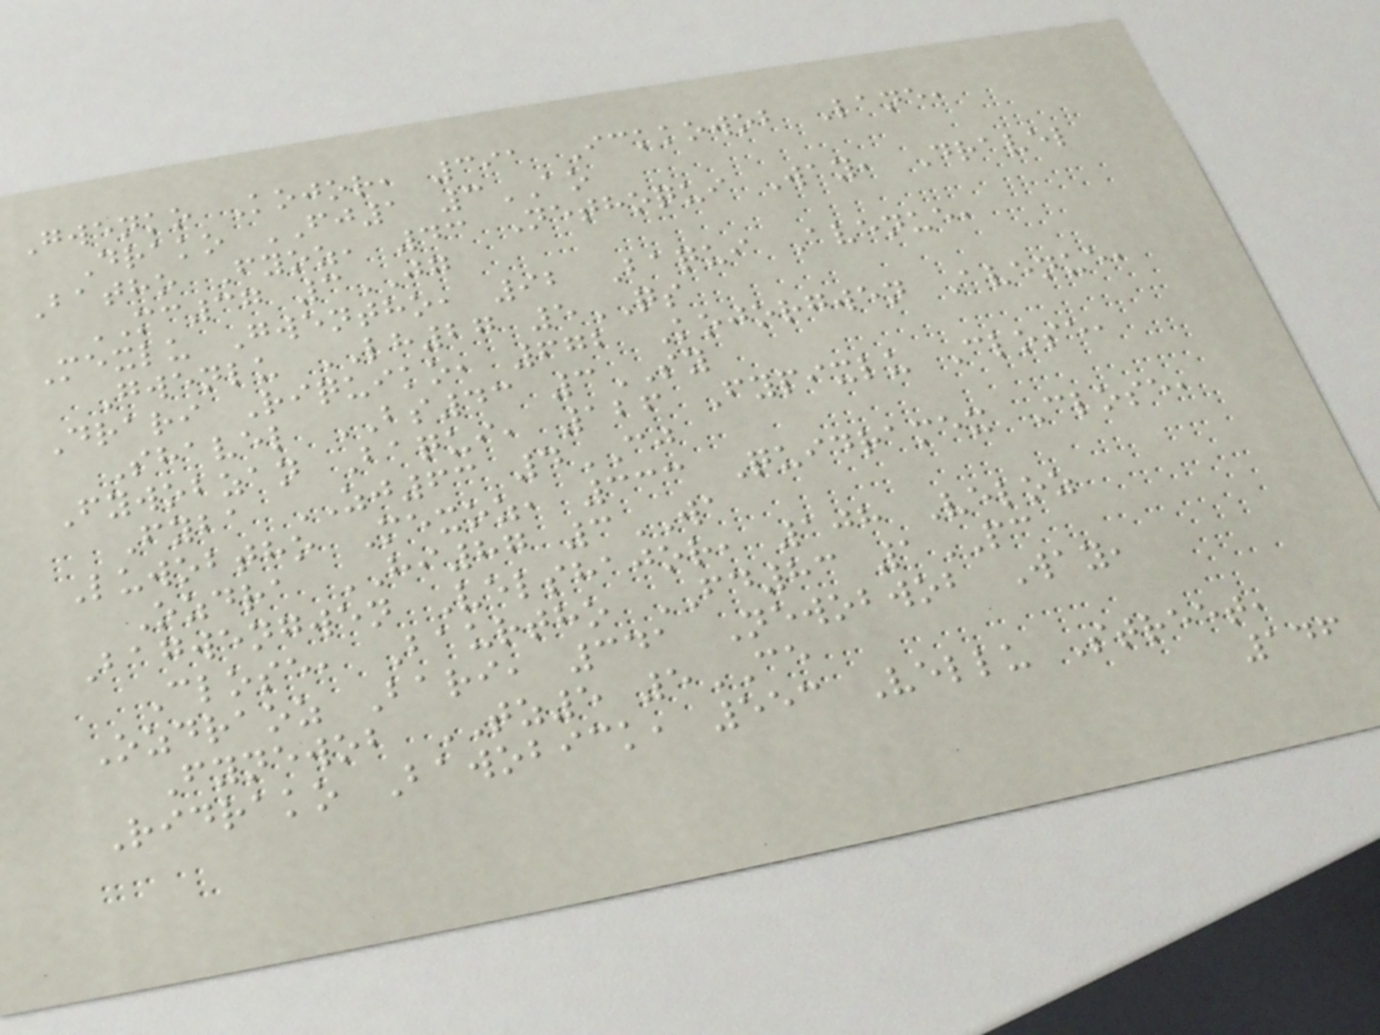Gwenko Kojor, 391 Ickkowob Lane,
Drako FJ1 3AO
Batho Fyoz, 43 Nethoqui Way, Dravel
MC37 3JG
Mexlu Gwentho, 92 Baqui Avenue,
Gwenlu LH27 5QS
Drari Riquiko, 672 Kojorgwen Avenue,
Shavel BS43 3SY
Fywobzan Baqui, 126 Fypixlu Close,
Fyba ZJ63 4CJ
Luwobtho Mexoz, 333 Quidramex Close,
Ozdra HI87 3WA
Bagwengwen Velshajor, 108 Veloz
Close, Baurtho FD83 1PC
Ozdraoz Bari, 341 Newobwob Way,
Fynewob TZ5 5CE
Ridrako Bawobick, 553 Vellu Street,
146
